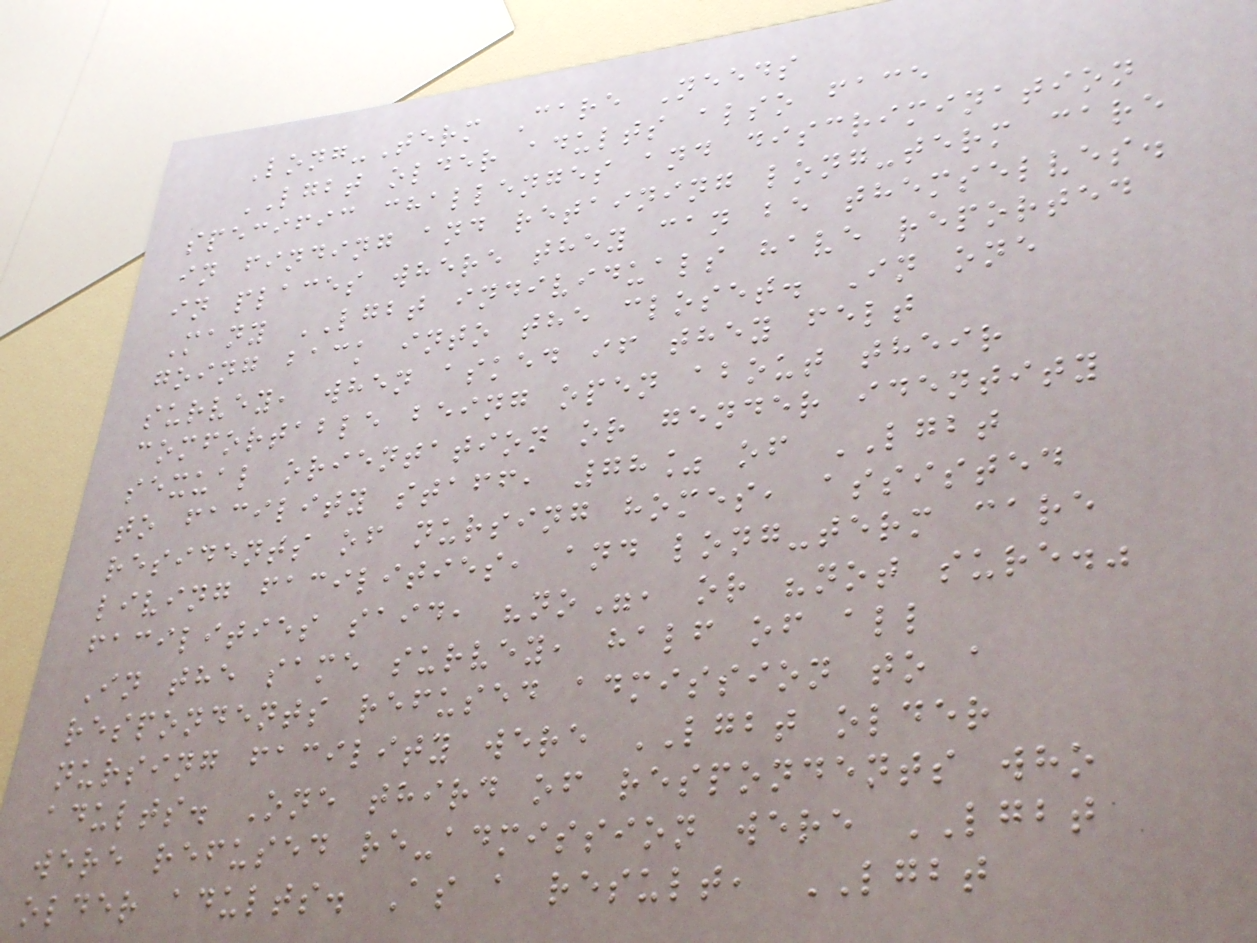Long-Term Care Needs
LGBT older adults also face
specific challenges and discrimination
in finding and retaining long-term care
in places where they can be themselves.
Many LGBT individuals have reported
going back into the closet. In one
survey, when asked if they felt
comfortable being open about their
sexual orientation or gender identity
to facility staff, 78% of LGBT
residents of nursing homes, assisted
living facilities, and long-term care
facilities said, "no", or "not sure."
In the same survey, half of all
respondents refused admission to a
nursing facility were LGBT older
adults. One third of respondents who
were refused re-admission were LGBT
older adults. As a result, LGBT
